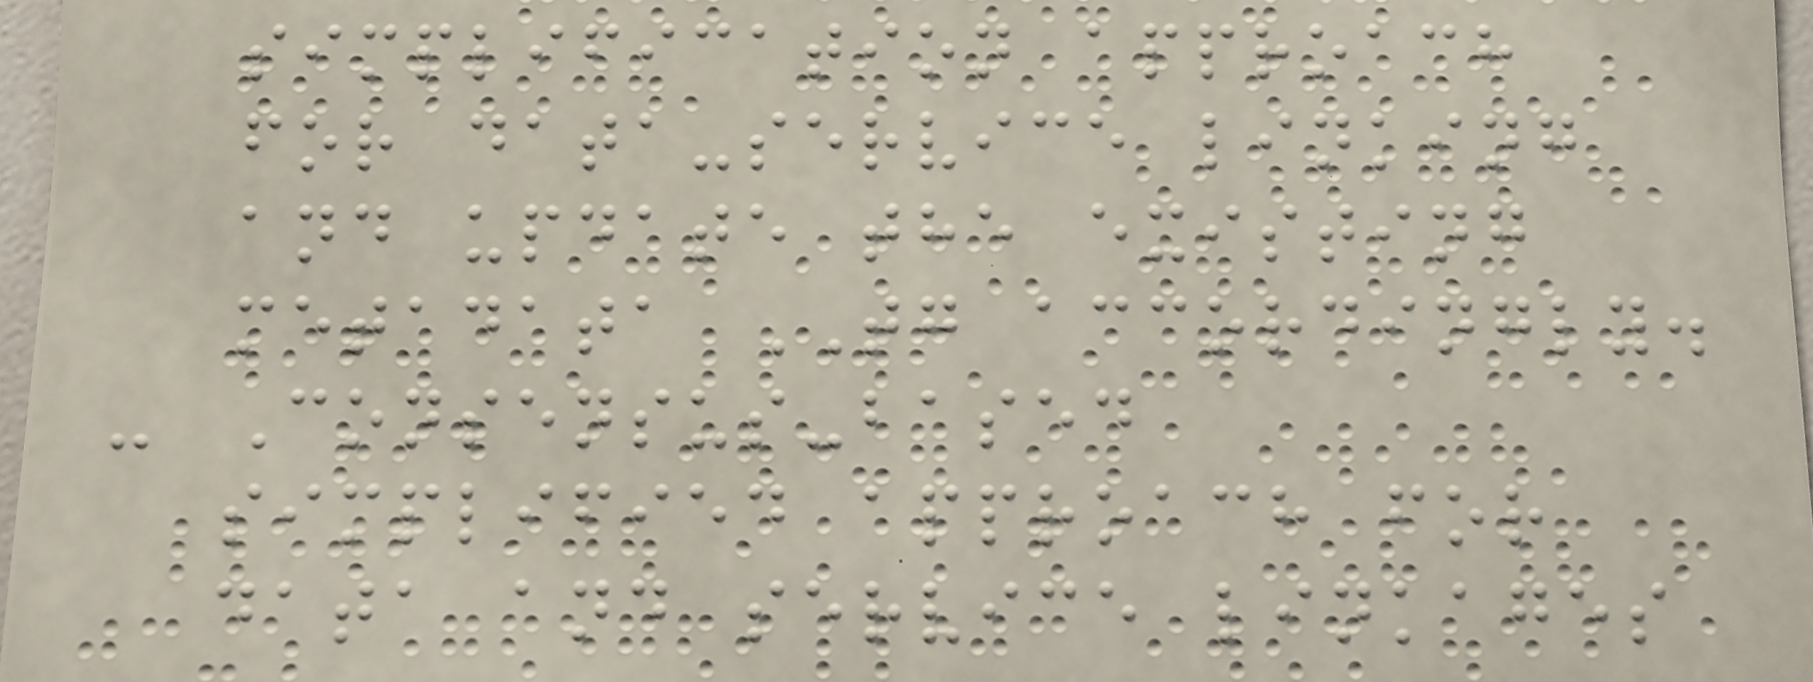simplification approach
for data-service linking
and update the existing
metadata TG accordingly.
- Consensus-based
simplified approach for
data and service linkages
